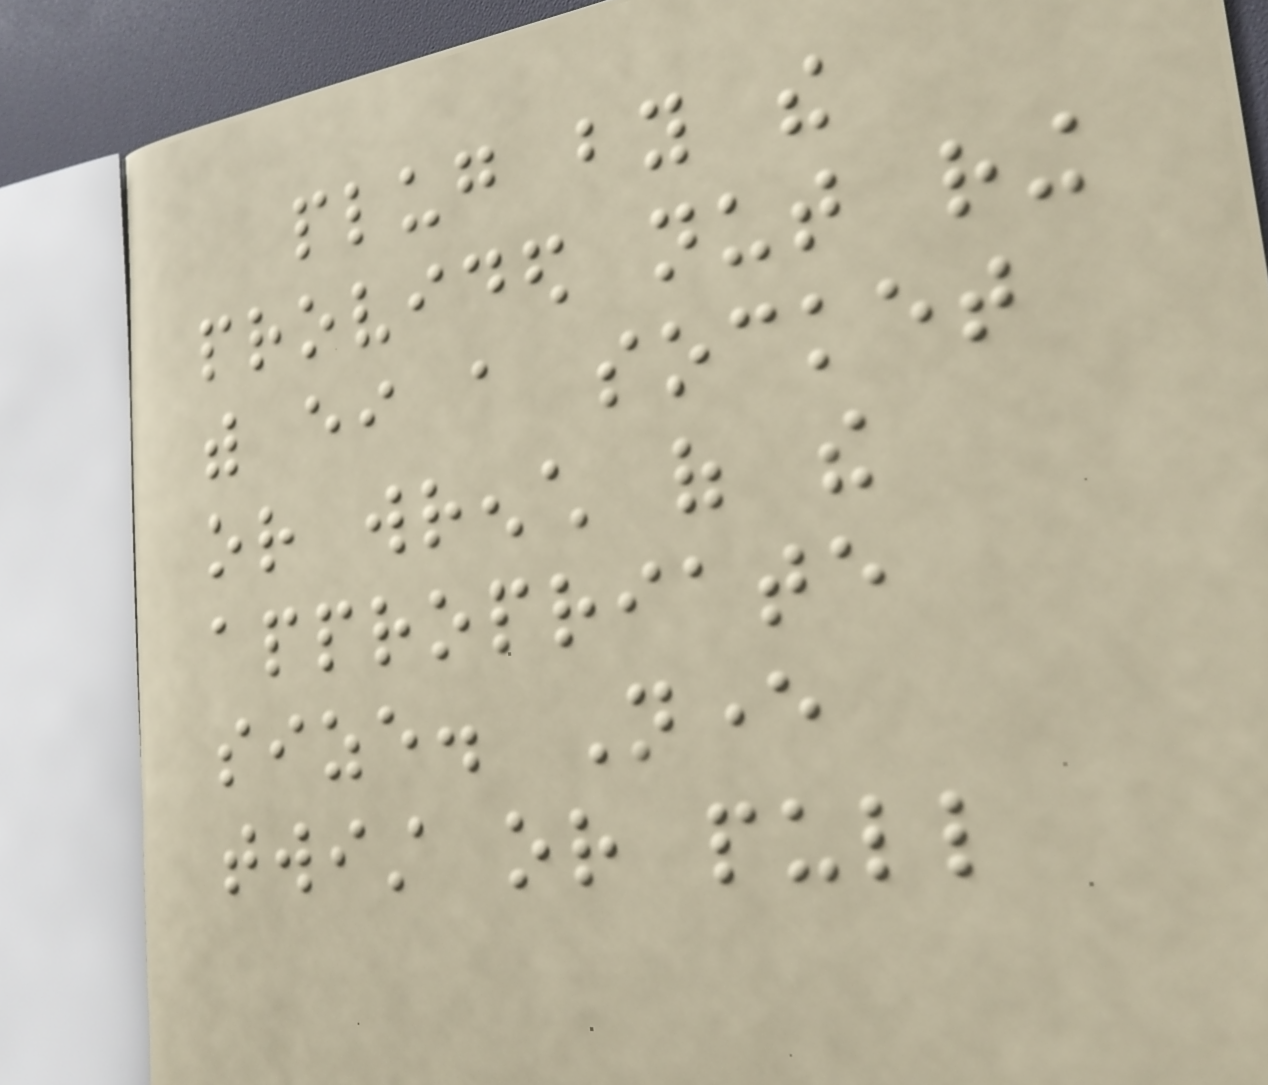plug by the
provided nut ring
with either a socket
or wrench of the
appropriate
size. Never
twist or pull
